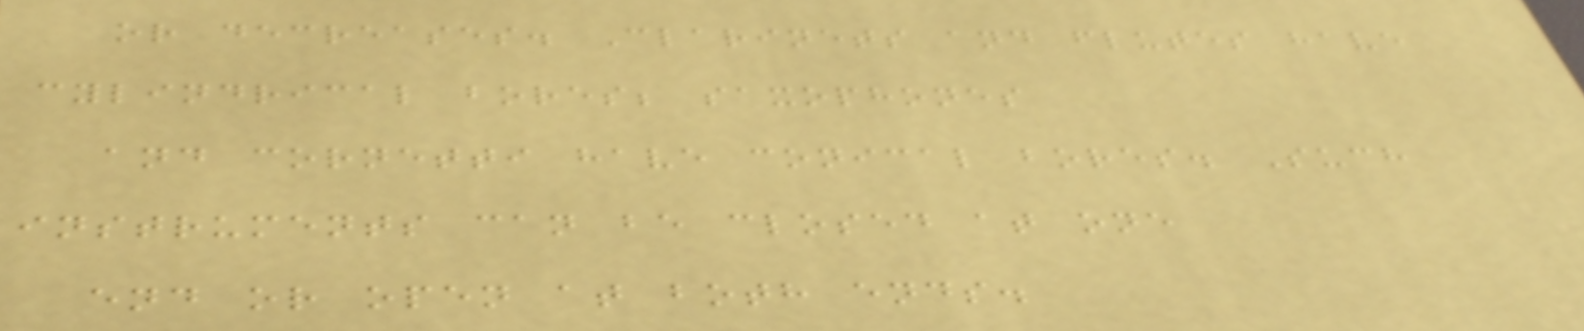or decreases. Clarinets and flutes have
cylindrical bores; saxophones
and cornetti have conical bores. Such
instruments can be closed at one
end or open at both ends.
